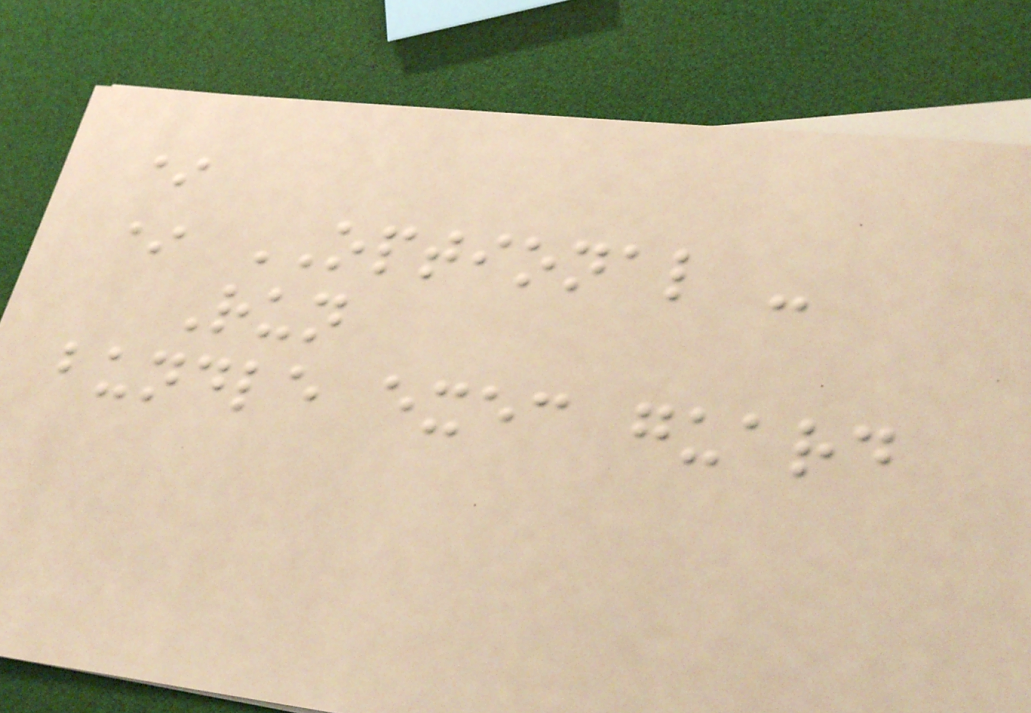*
* OPTIONAL -
Run
bundle exec guard
